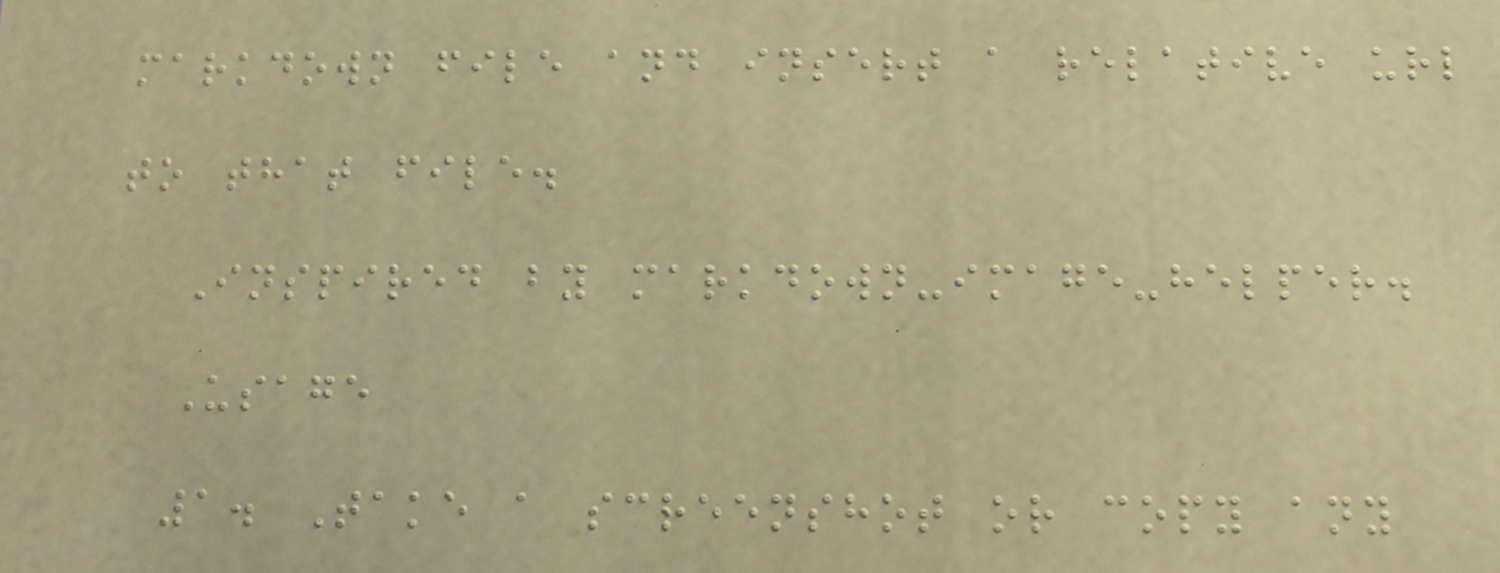markdown file and insert a relative url
to that file.
Inspired by markdown-image-helper.
Usage
1. Take a screenshot or copy any
